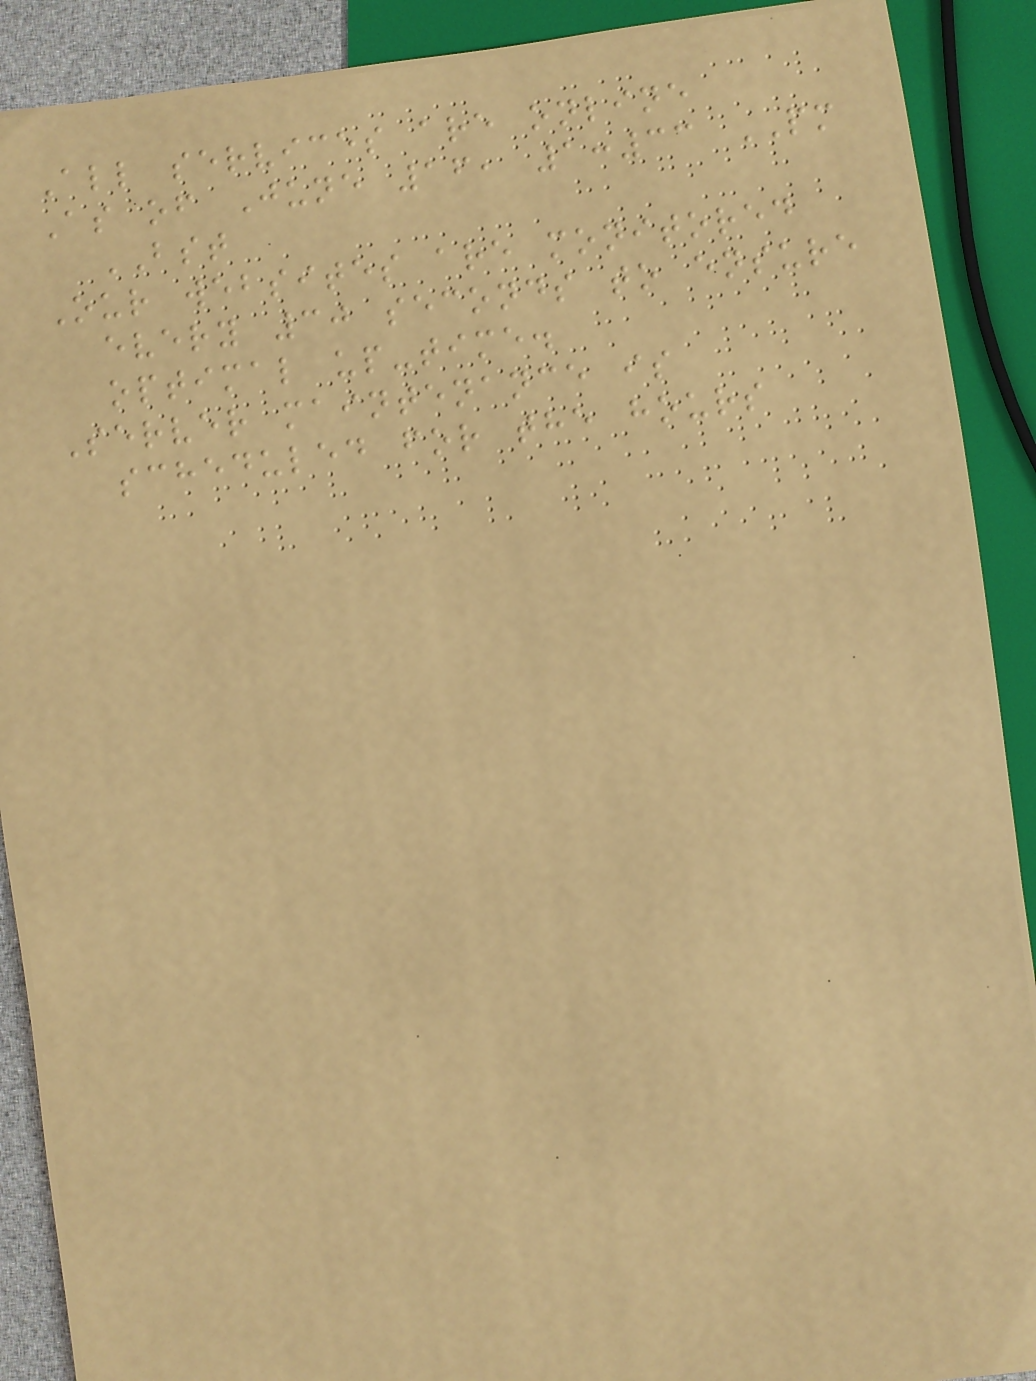All services are online
As of June 16, 1:33 PM
BST
Our websites are monitored
every 30 seconds to ensure
optimal up-time.
Server maintenance is
scheduled for the hours
